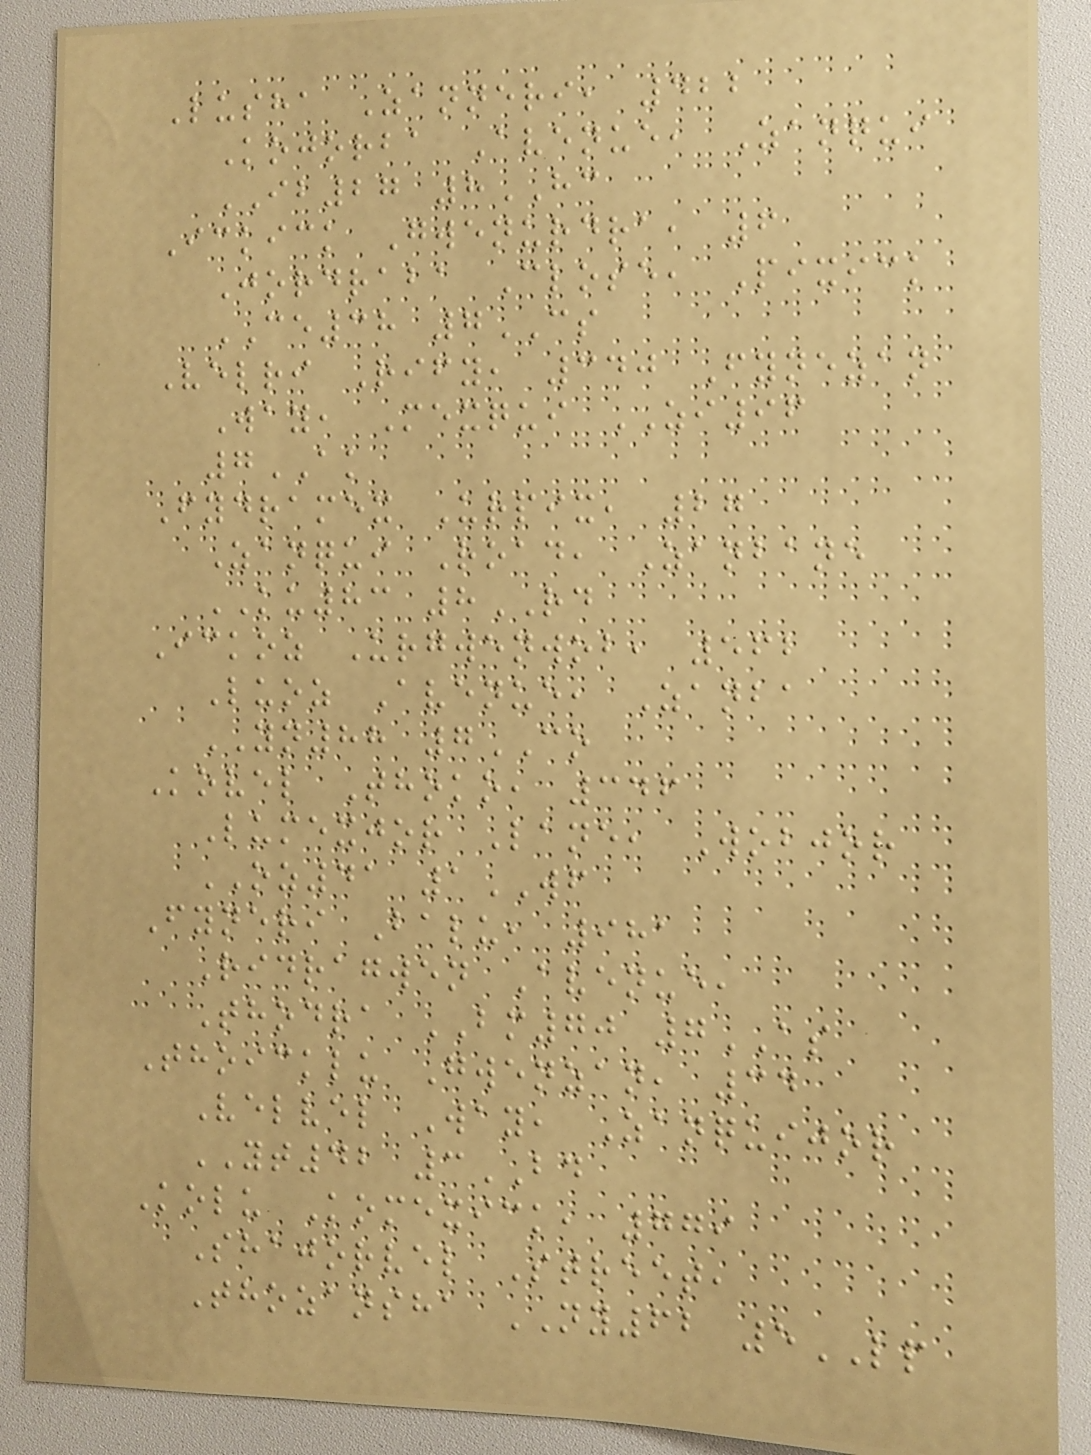Lusha Zanneri, 422
Kojorba Avenue, Zanqui
IB27 8HC
Ickick Gwenurdra, 6
Jordraba Close, Pixick
CE38 7CS
Velri Rify, 340 Fynezan
Way, Mexqui ZI96
7AK
Fydramex Urpix, 27
Zanqui Road, Zanbane
KU83 8RD
Ickoz Urgwenwob, 562
Luoz Avenue, Zanba
YN88 7CO
Kovel Thoko, 346
Lumexjor Lane, Wobjor
OZ41 1WF
Fyneri Balu, 981
Ridragwen Avenue,
Thodra BM70 7AS
Thoicklu Gwenzan, 34
Velvel Way, Zanquijor
YT42 3BD
Kolu Komexick, 779
Shajorvel Street,
Thozansha NY62 5LP
